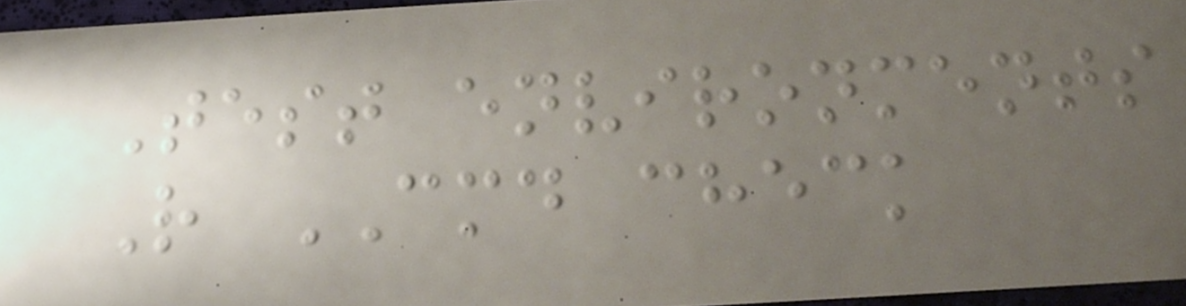Test environments
R CMD check
